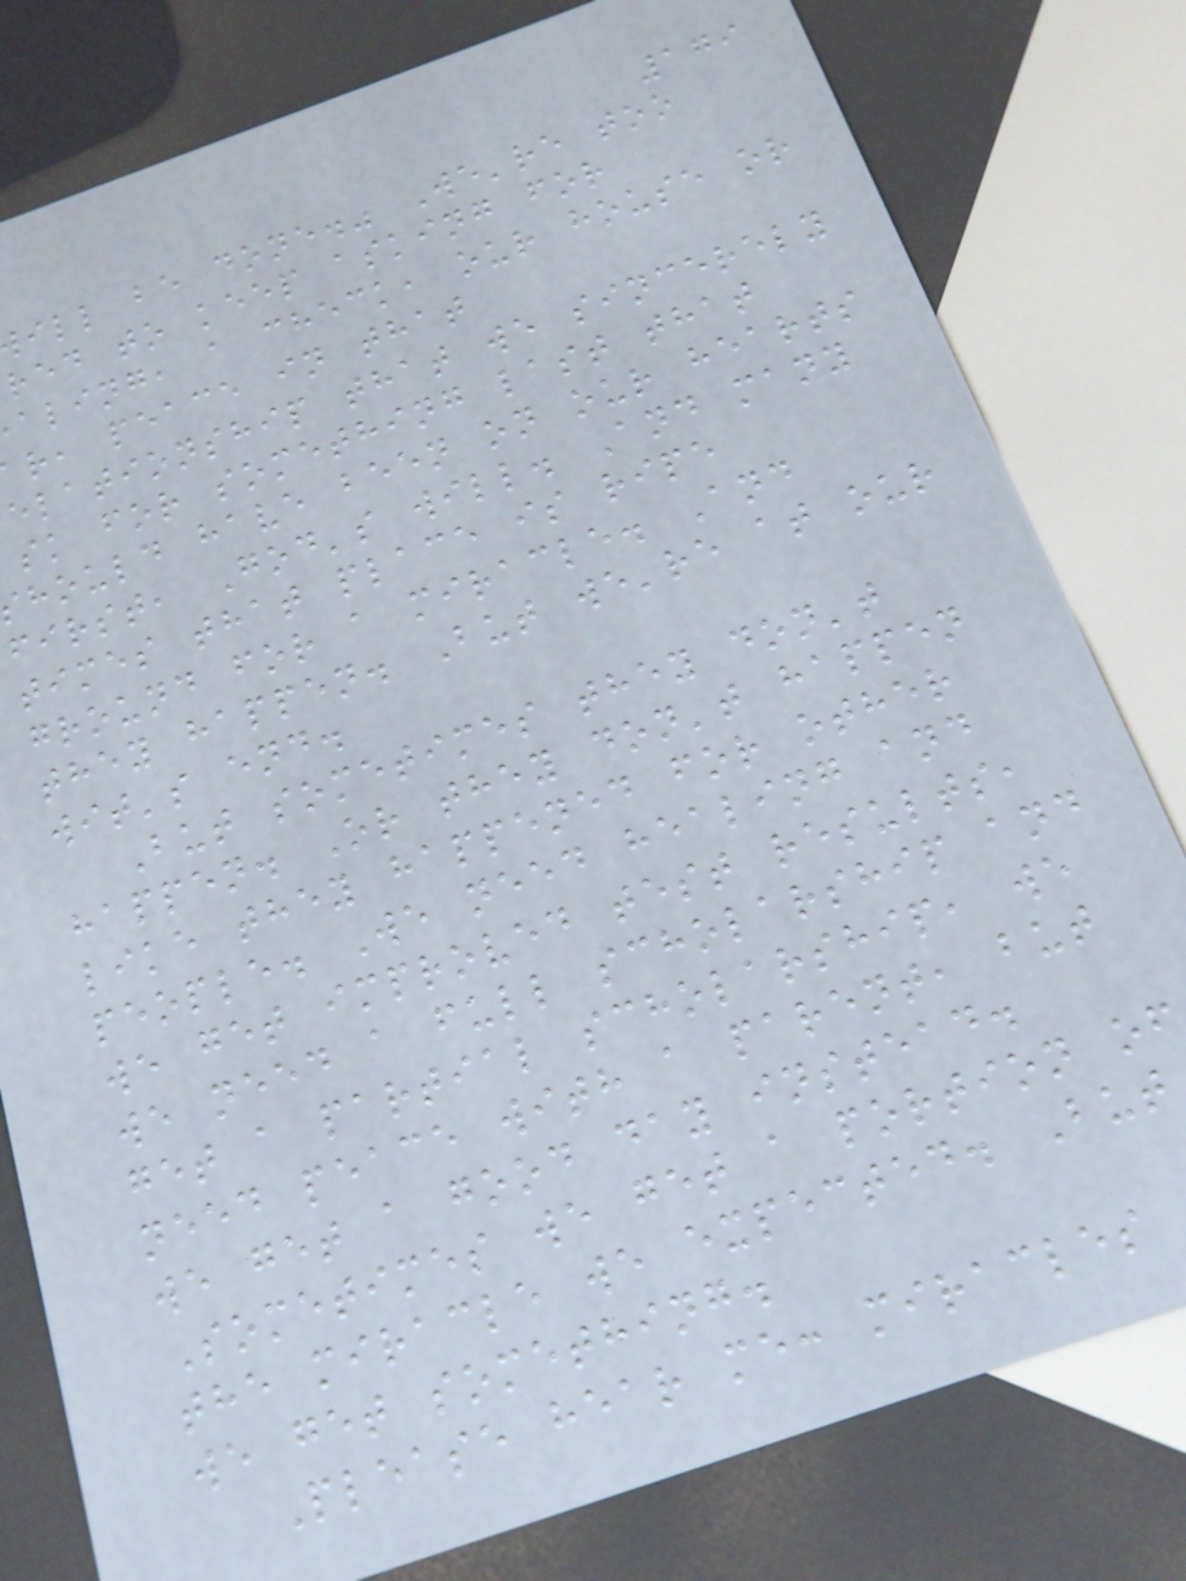179
ill be done." We're too
red to keep asking for
aling, a check, our house or
r, peace in that
elationship that we sincerely
sk for something last that
hould have been on our hearts
first, God's will. And many
times that place is ripe
ground for a miracle. And
they happen. But we're at our
wit's end.
But sometimes they don't
happen. Or they don't happen
like they happened for other
people. We need healing and
we get improved test results,
we need a full scholarship and
get a partial scholarship, we
need peace with a parent, but
we get a good day instead.
Sometimes we get a portion of
the miracle we expected. But
we get something.
Please hear me: miracles
